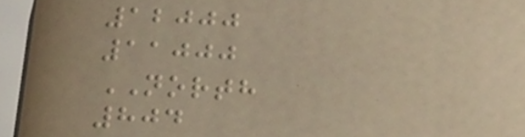12000
11000
NORTH
804
